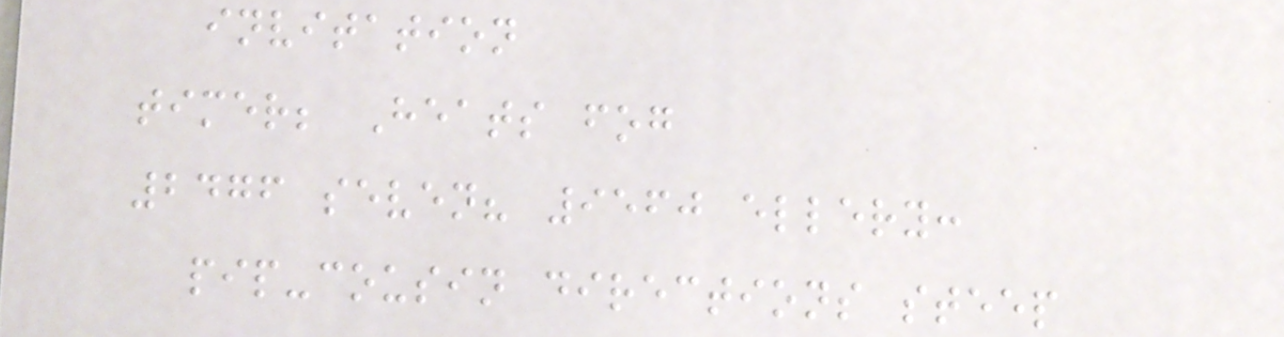invitation
timer; Heats fog
2476 seven? 9560 ellery:
pip-cousin directions steep
